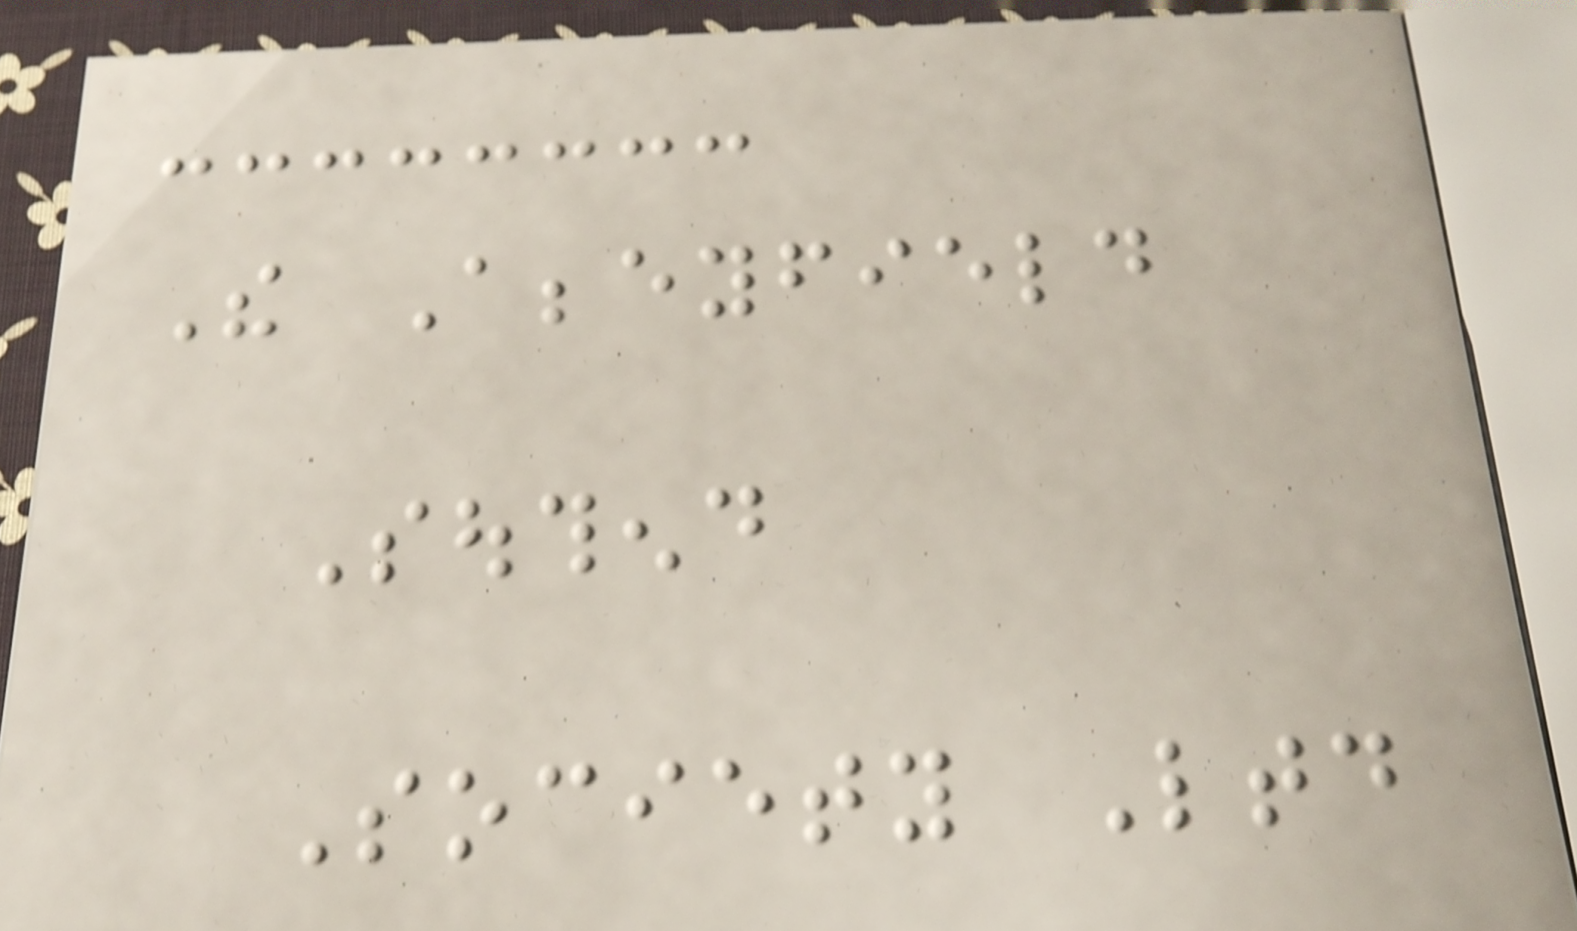The Abbeyfield
Southend
Society Ltd
